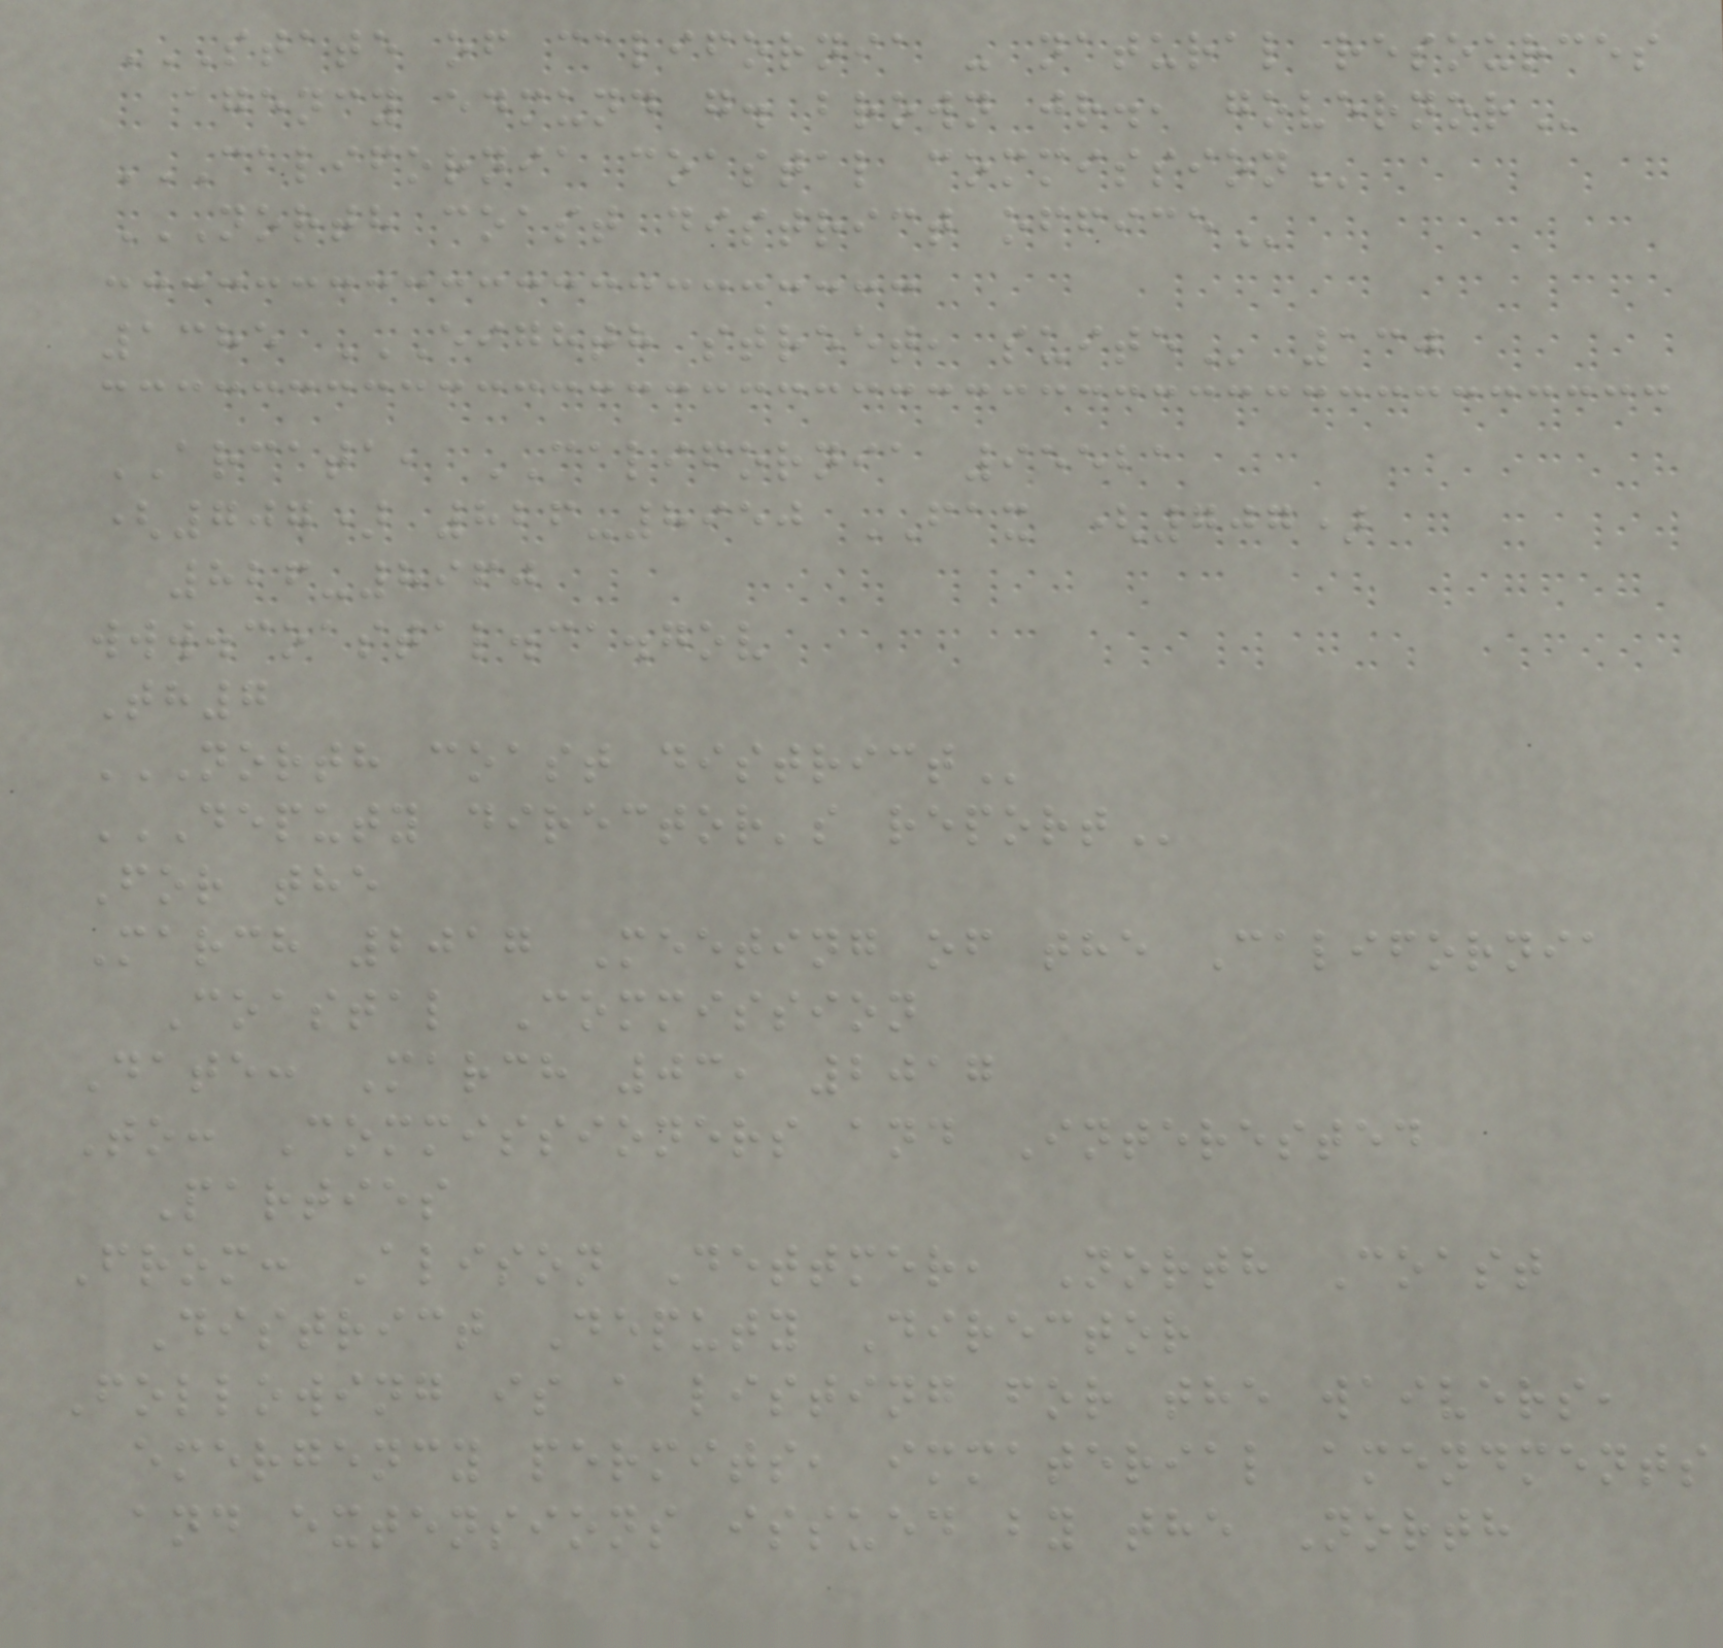STATE OF CALIFORNIA - NATURAL RESOURCES
AGENCY EDMUND G. BROWN JR., GOVERNOR
CALIFORNIA COASTAL COMMISSION
NORTH COAST DISTRICT OFFICE
1385 EIGHTH STREET, SUITE 130
ARCATA, CALIFORNIA 95521
(707) 826-8950 FAX (707)
826-8960
www.coastal.ca.gov
Th7
NORTH COAST DISTRICT
DEPUTY DIRECTOR'S REPORT
For the
March 2017 Meeting of the California
Coastal Commission
Date: March 03, 2017
To: Commissioners and Interested
Parties
From: Alison Dettmer, North Coast
District Deputy Director
Following is a listing for the waivers,
emergency permits, immaterial amendments
and extensions issued by the North
